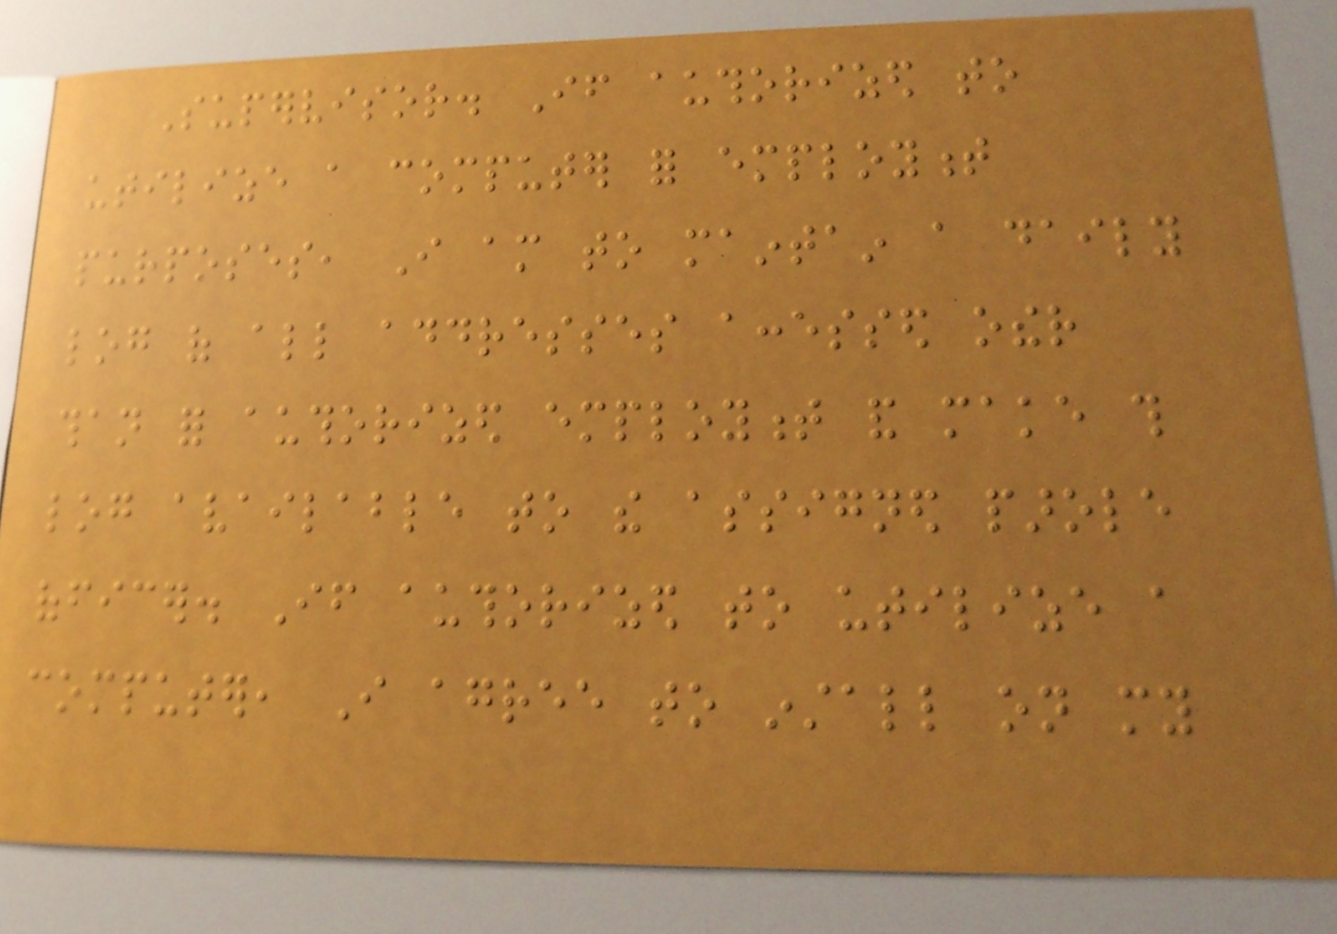Supervisor. If authorized to
utilize a computer for employment
purposes, I am to maintain a daily
log of all addresses accessed other
than for authorized employment and make this
log available to the assigned parole
officer. If authorized to utilize a
computer, I agree to install on my
